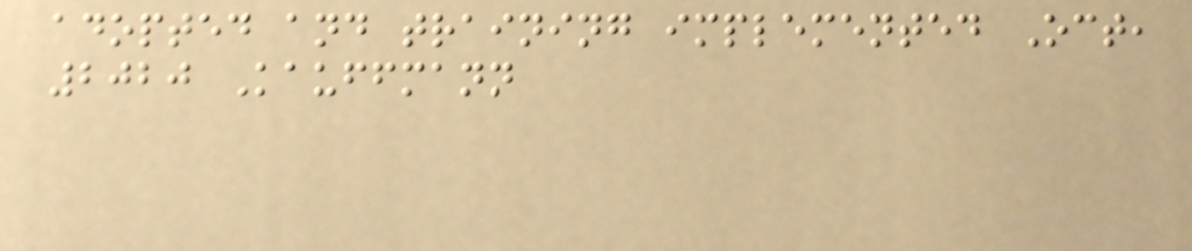adopted and training implemented Oct,
2020 Kauffmann
